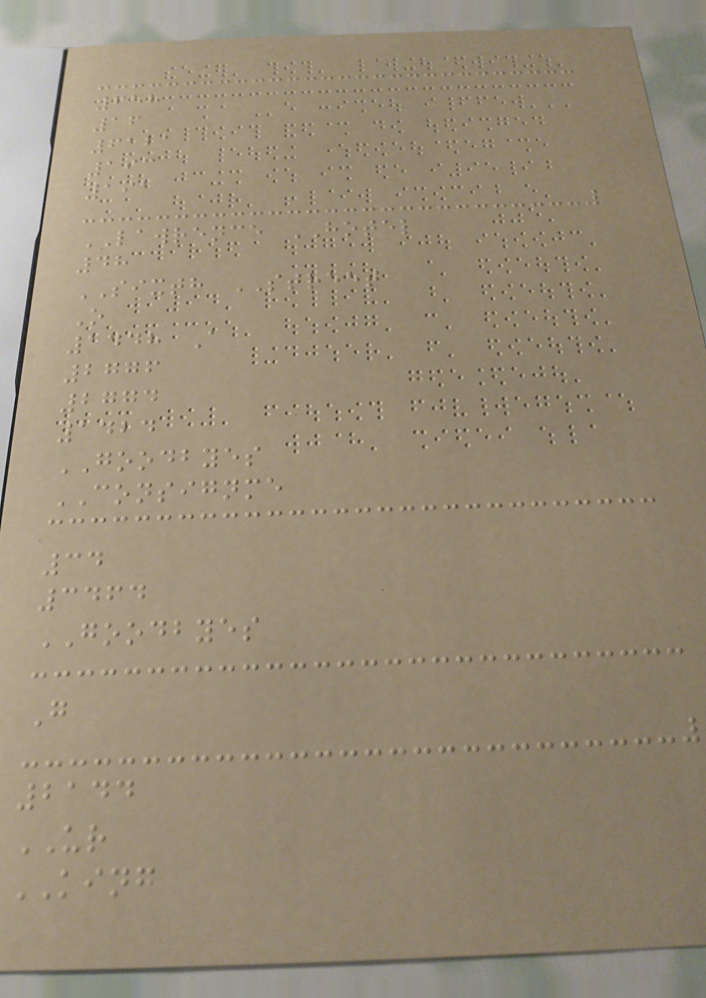658
16
6121
193
191
LAWRENCE HOTEL
48
SIXTH STREET
O
1448 A
2776
2774
1424
GOODBYES
CONSIGNME
34
3464
GOODBYES
G
2144
UR
KING
